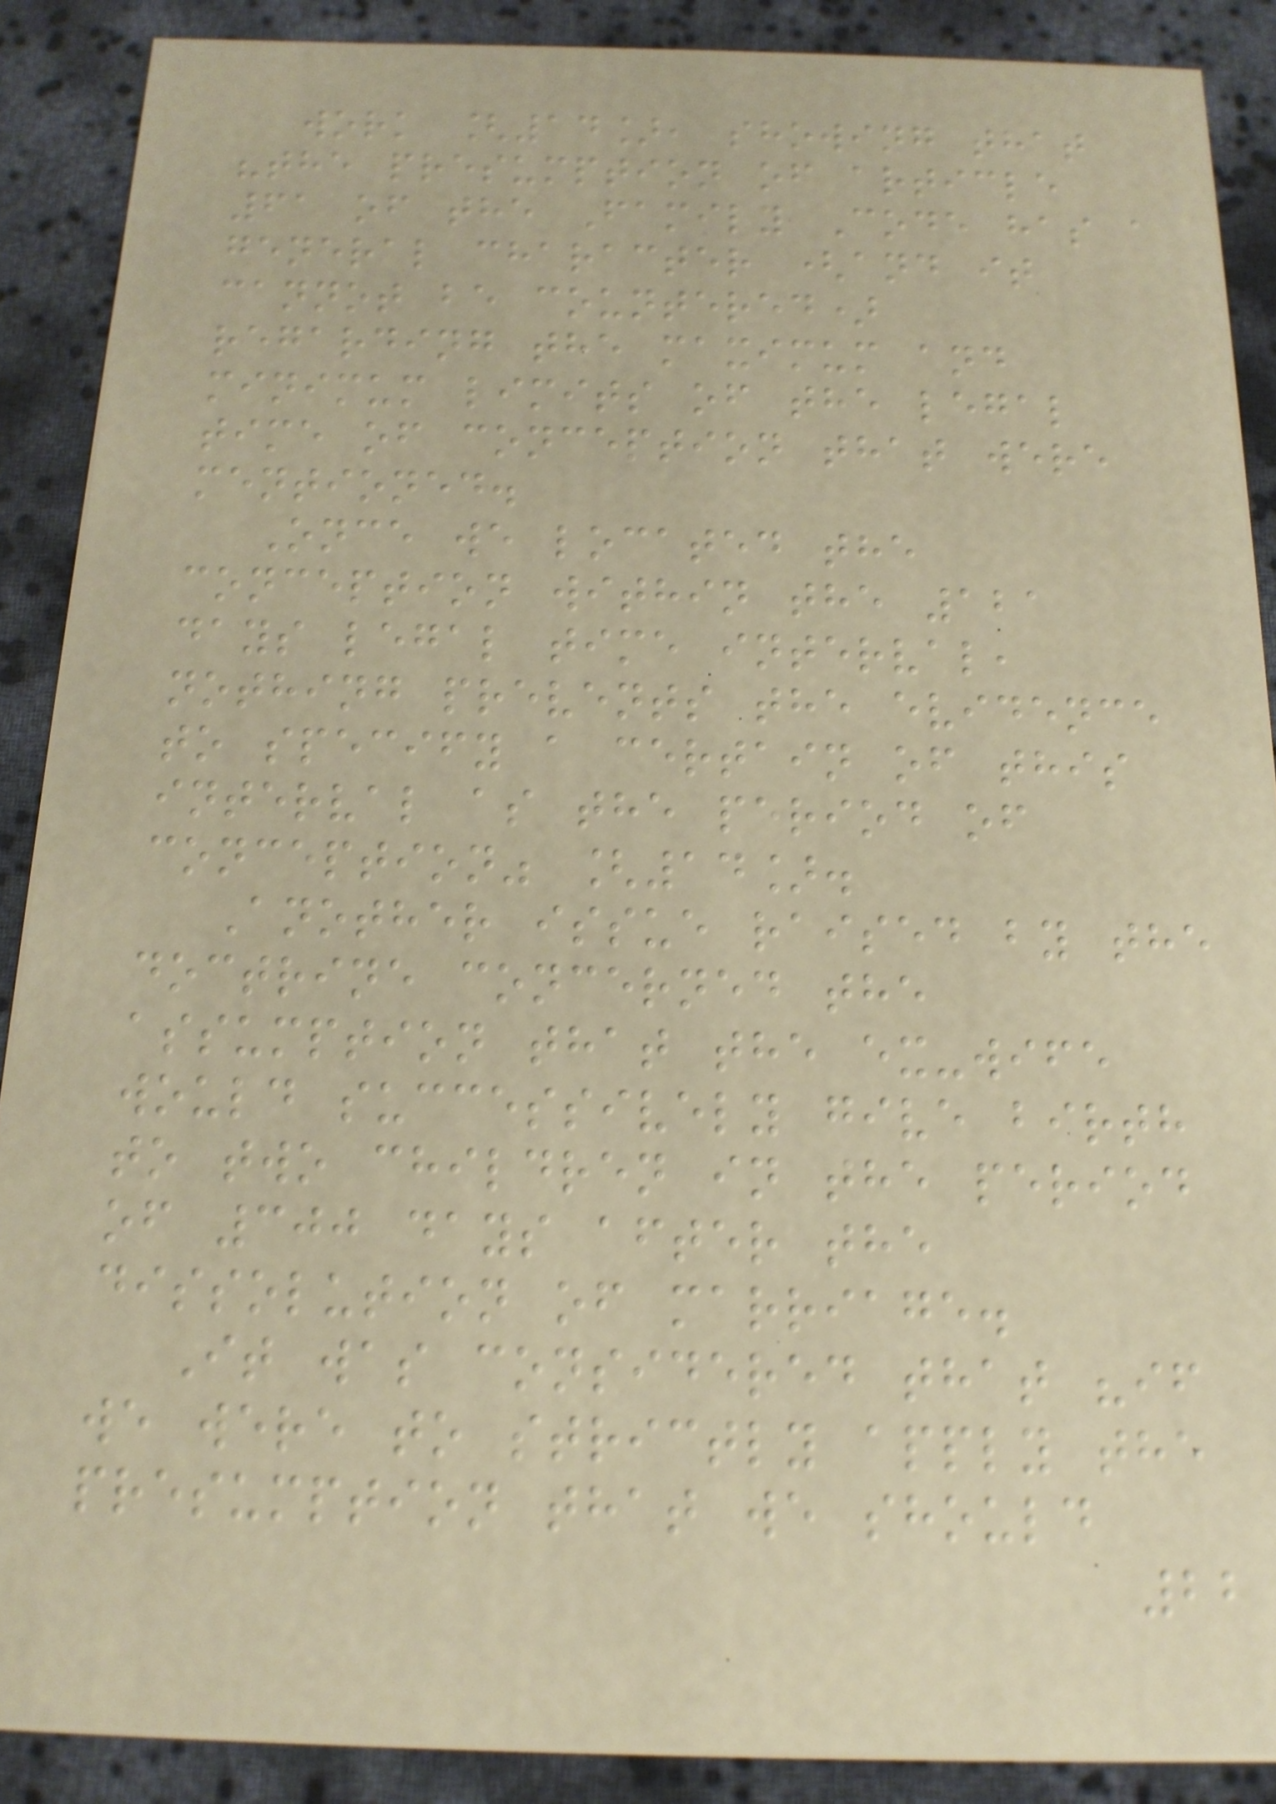work [14], showing that
"the presumption of article
61 of the Family Code has a
general character (and it
cannot be countered)
regarding the maximum and
minimum limits of the legal
time of conception that were
mentioned.
Once we located the
conception within the 121
days legal time interval,
nothing prevents the evidence
to specify a certain of this
interval as the period of
conception" [14].
Another issue raised by the
doctrine concerned the
assumption that the ex-wife
would successively give birth
to two children in the period
of 300 days after the
dissolution of marriage.
It was considered that "if
we were to strictly apply the
presumption that we should
22
